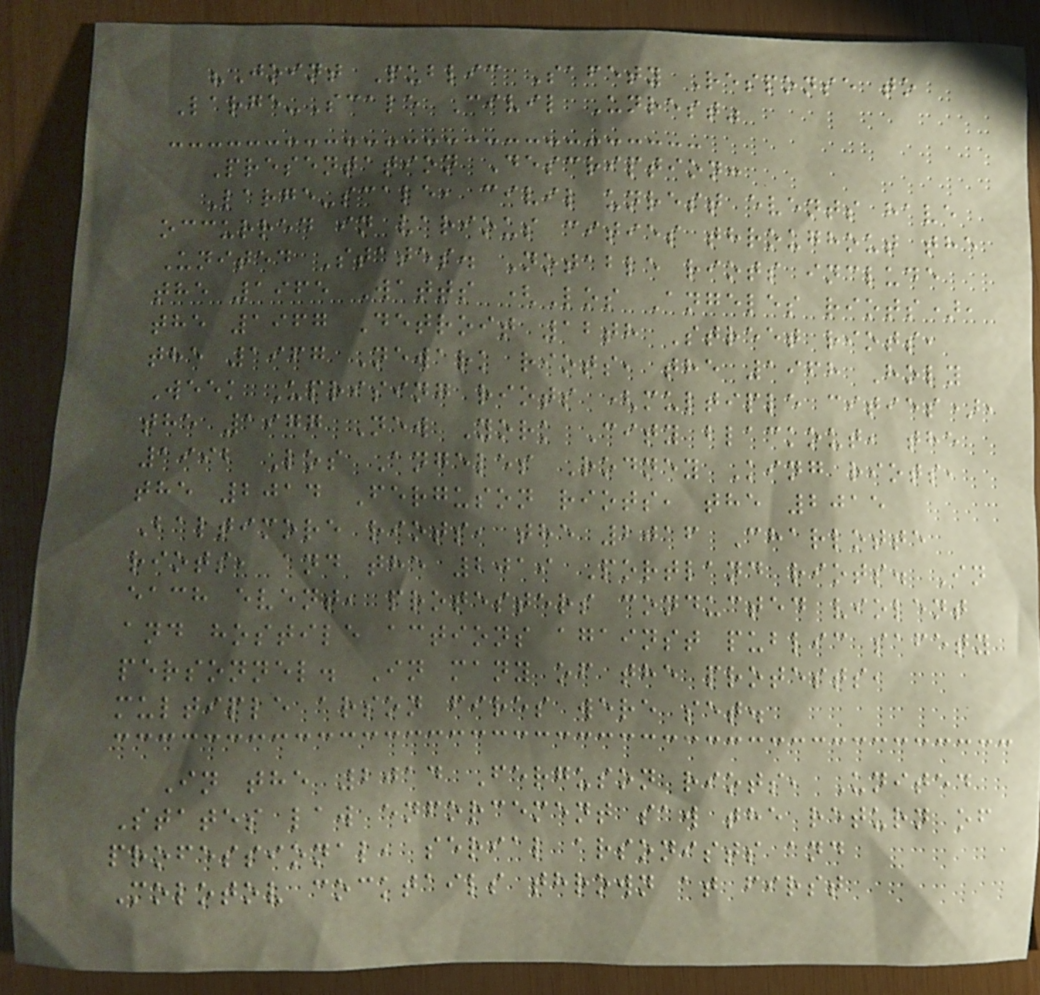"Joint Public Safety Response to
Large-Scale Civil Unrest"
Presentation Description:
Large-scale, civil unrest events have
occurred in various cities throughout the
United States. Notable riots include
the 1965 Watts (Los Angeles riots),
the 1967 Detroit 12th Street riots,
the 1967 Newark riots, the 1968 Holy
Week Uprising riots (multiple cities),
the 1977 New York City blackout, the
1992 Los Angeles Rodney King riots,
the 2014 Ferguson riots, the 2015
Baltimore riots, the 2016 Charlotte
riots, and the 2019 Portland riots. In
each event, protesters conducted violent
and hostile actions against public safety
personnel. In many of the protests,
multiple arson fires were set.
In the 2014 Ferguson riots, United
States law enforcement saw the return of
professional, serial arsonists and
Molotov cocktails thrown at first
